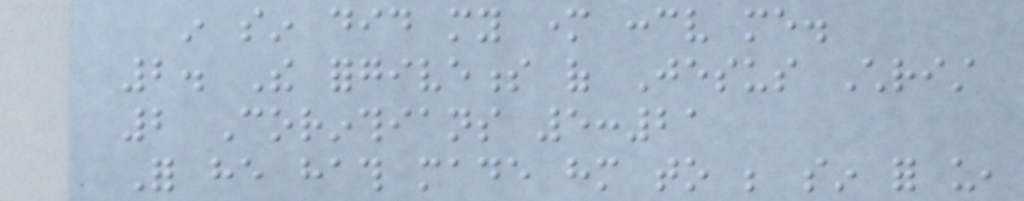in sin did my mother conceive me.
2. The forgiveness of Jesus Christ
2 Corinthians 5:21
For he hath made him to be sin for us,
